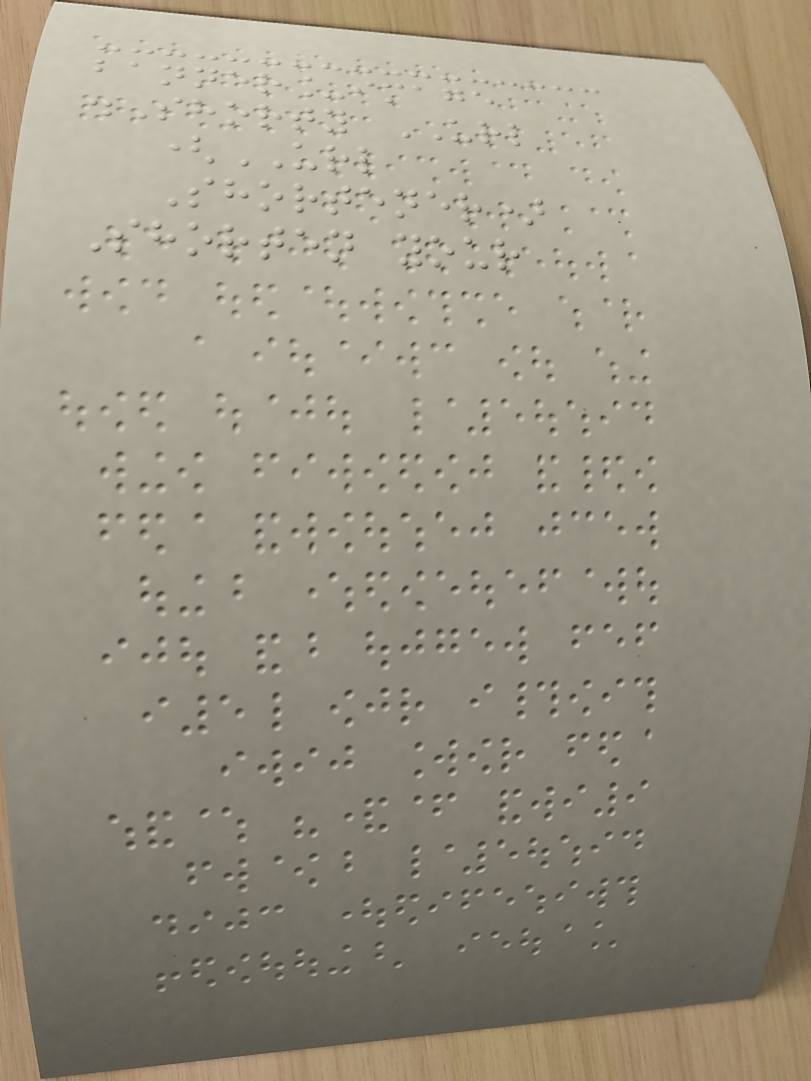banner_image
.Shorty URL
(URL
Shortener)
Shorten your
